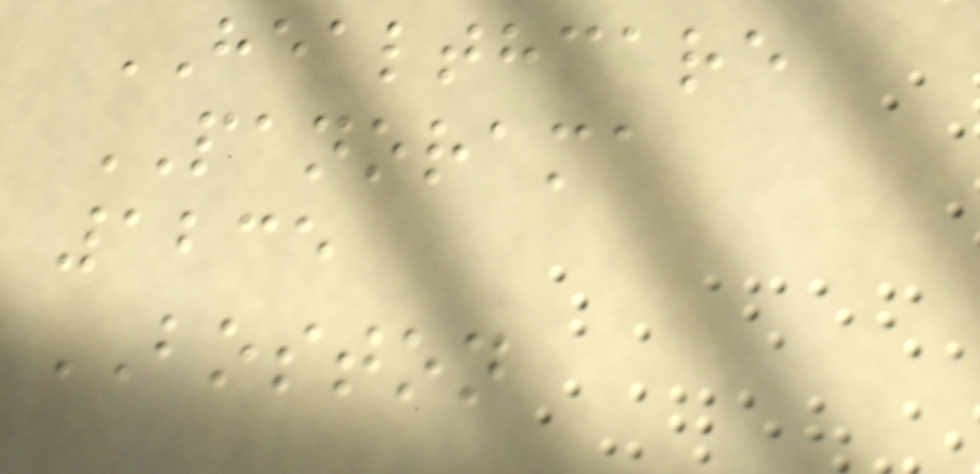HEALTHCARE
PANORAMA
1235
BOSTON
